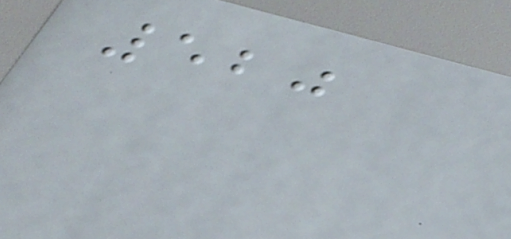520
